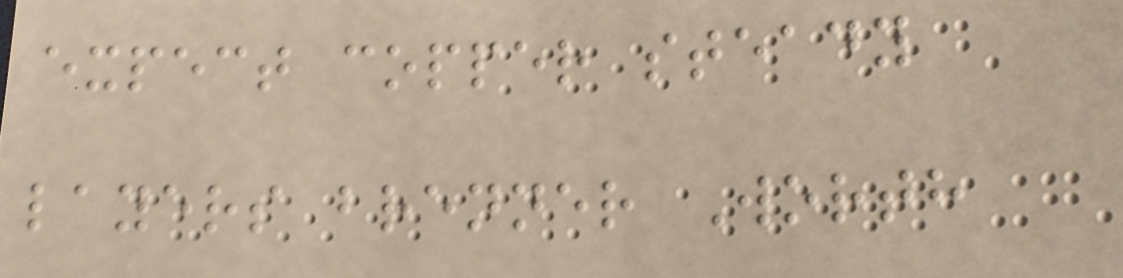expect copper steady
layers brenner Worth
